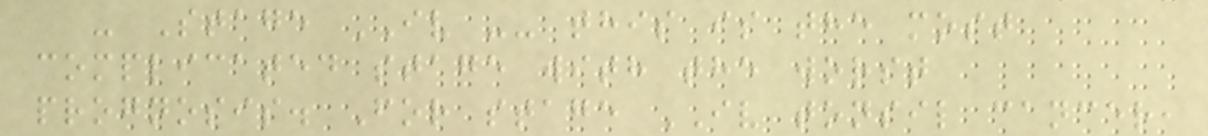- Stage IV -- this is the most
complicated stage with the worst
prognosis. For stage IV tonsil cancer,
